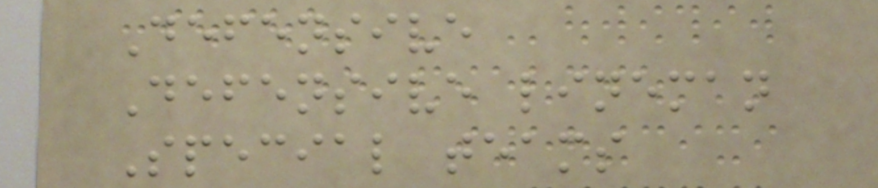Defensive
Defensive lineman
Special teams
